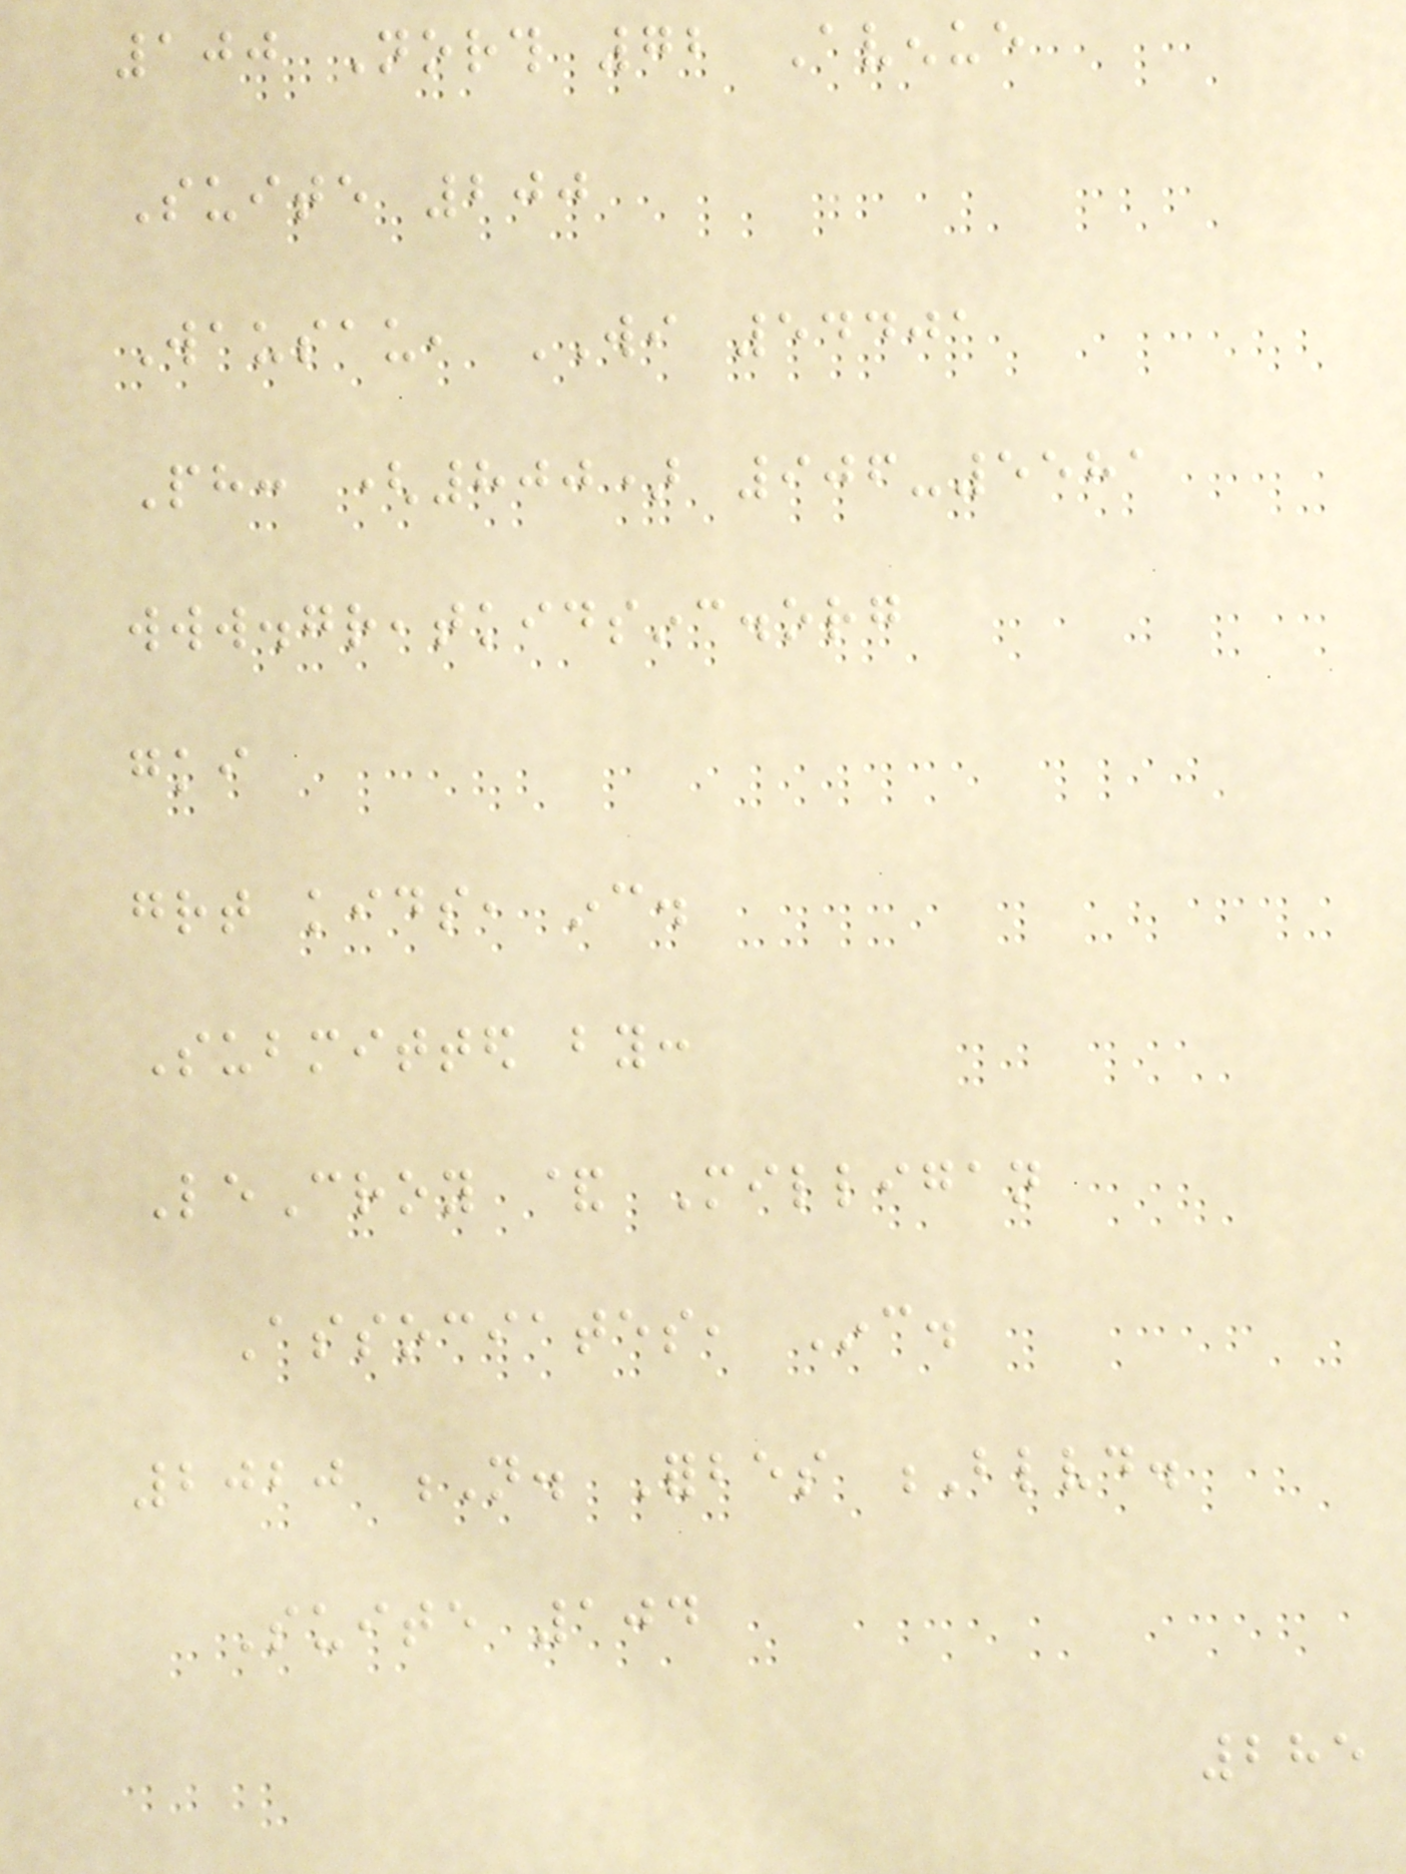100 North 72 Avenue
Suite 200
Wausau, WI 54401
Ph: (800) 906-5581
www.greatkidsinc.org
gki
great kids, inc.
Submitted by:
LeCroy & Milligan
Associates, Inc.
2020 N. Forbes Blvd.
Suite 104
285
